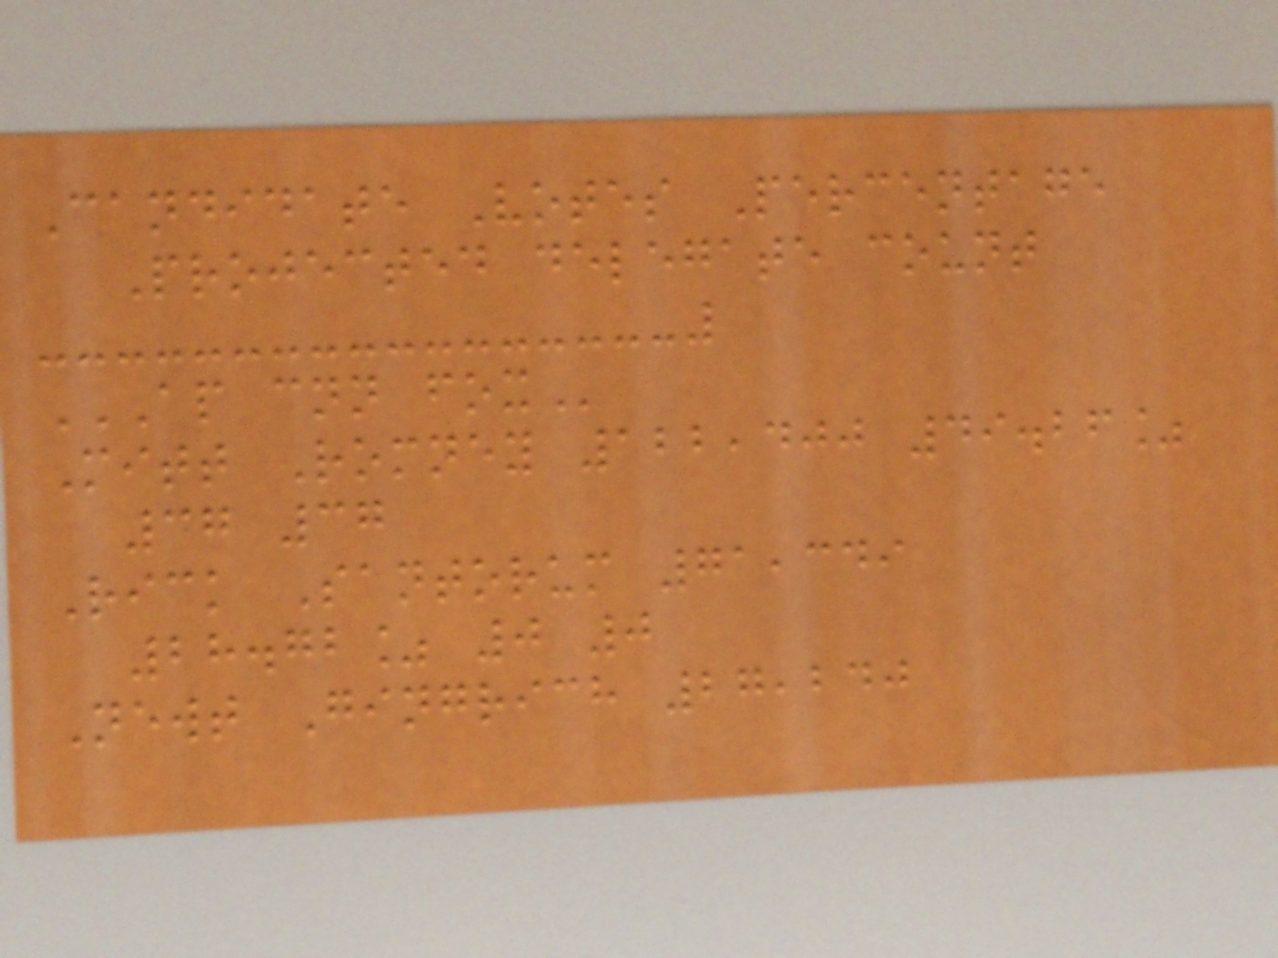Candidate Votes Percentage
Projected delegate count
AP CNN FOX
Mitt Romney 122,400 49.26%
37 37
Rick Santorum 71,349
28.72% 0 0
Newt Gingrich 27,240
